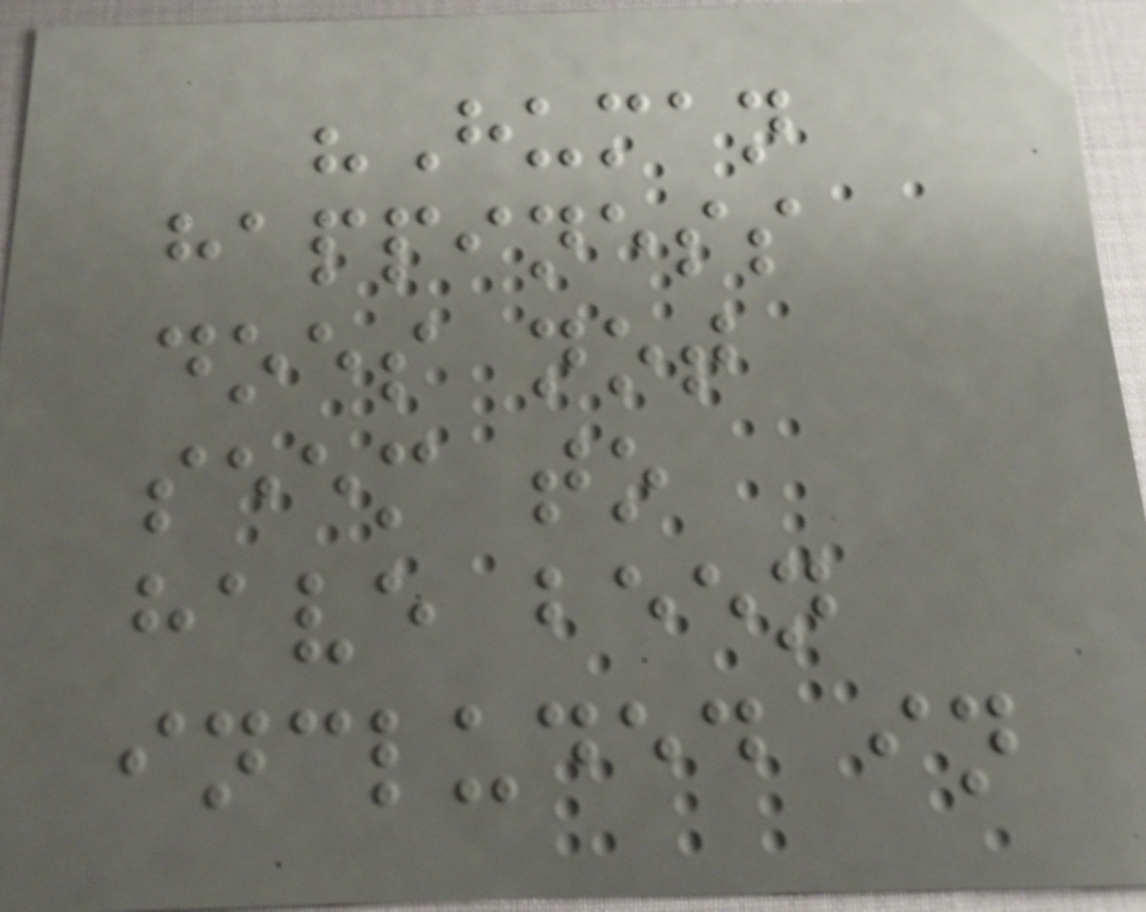"Human
happiness
does not
seem to
have been
included in
